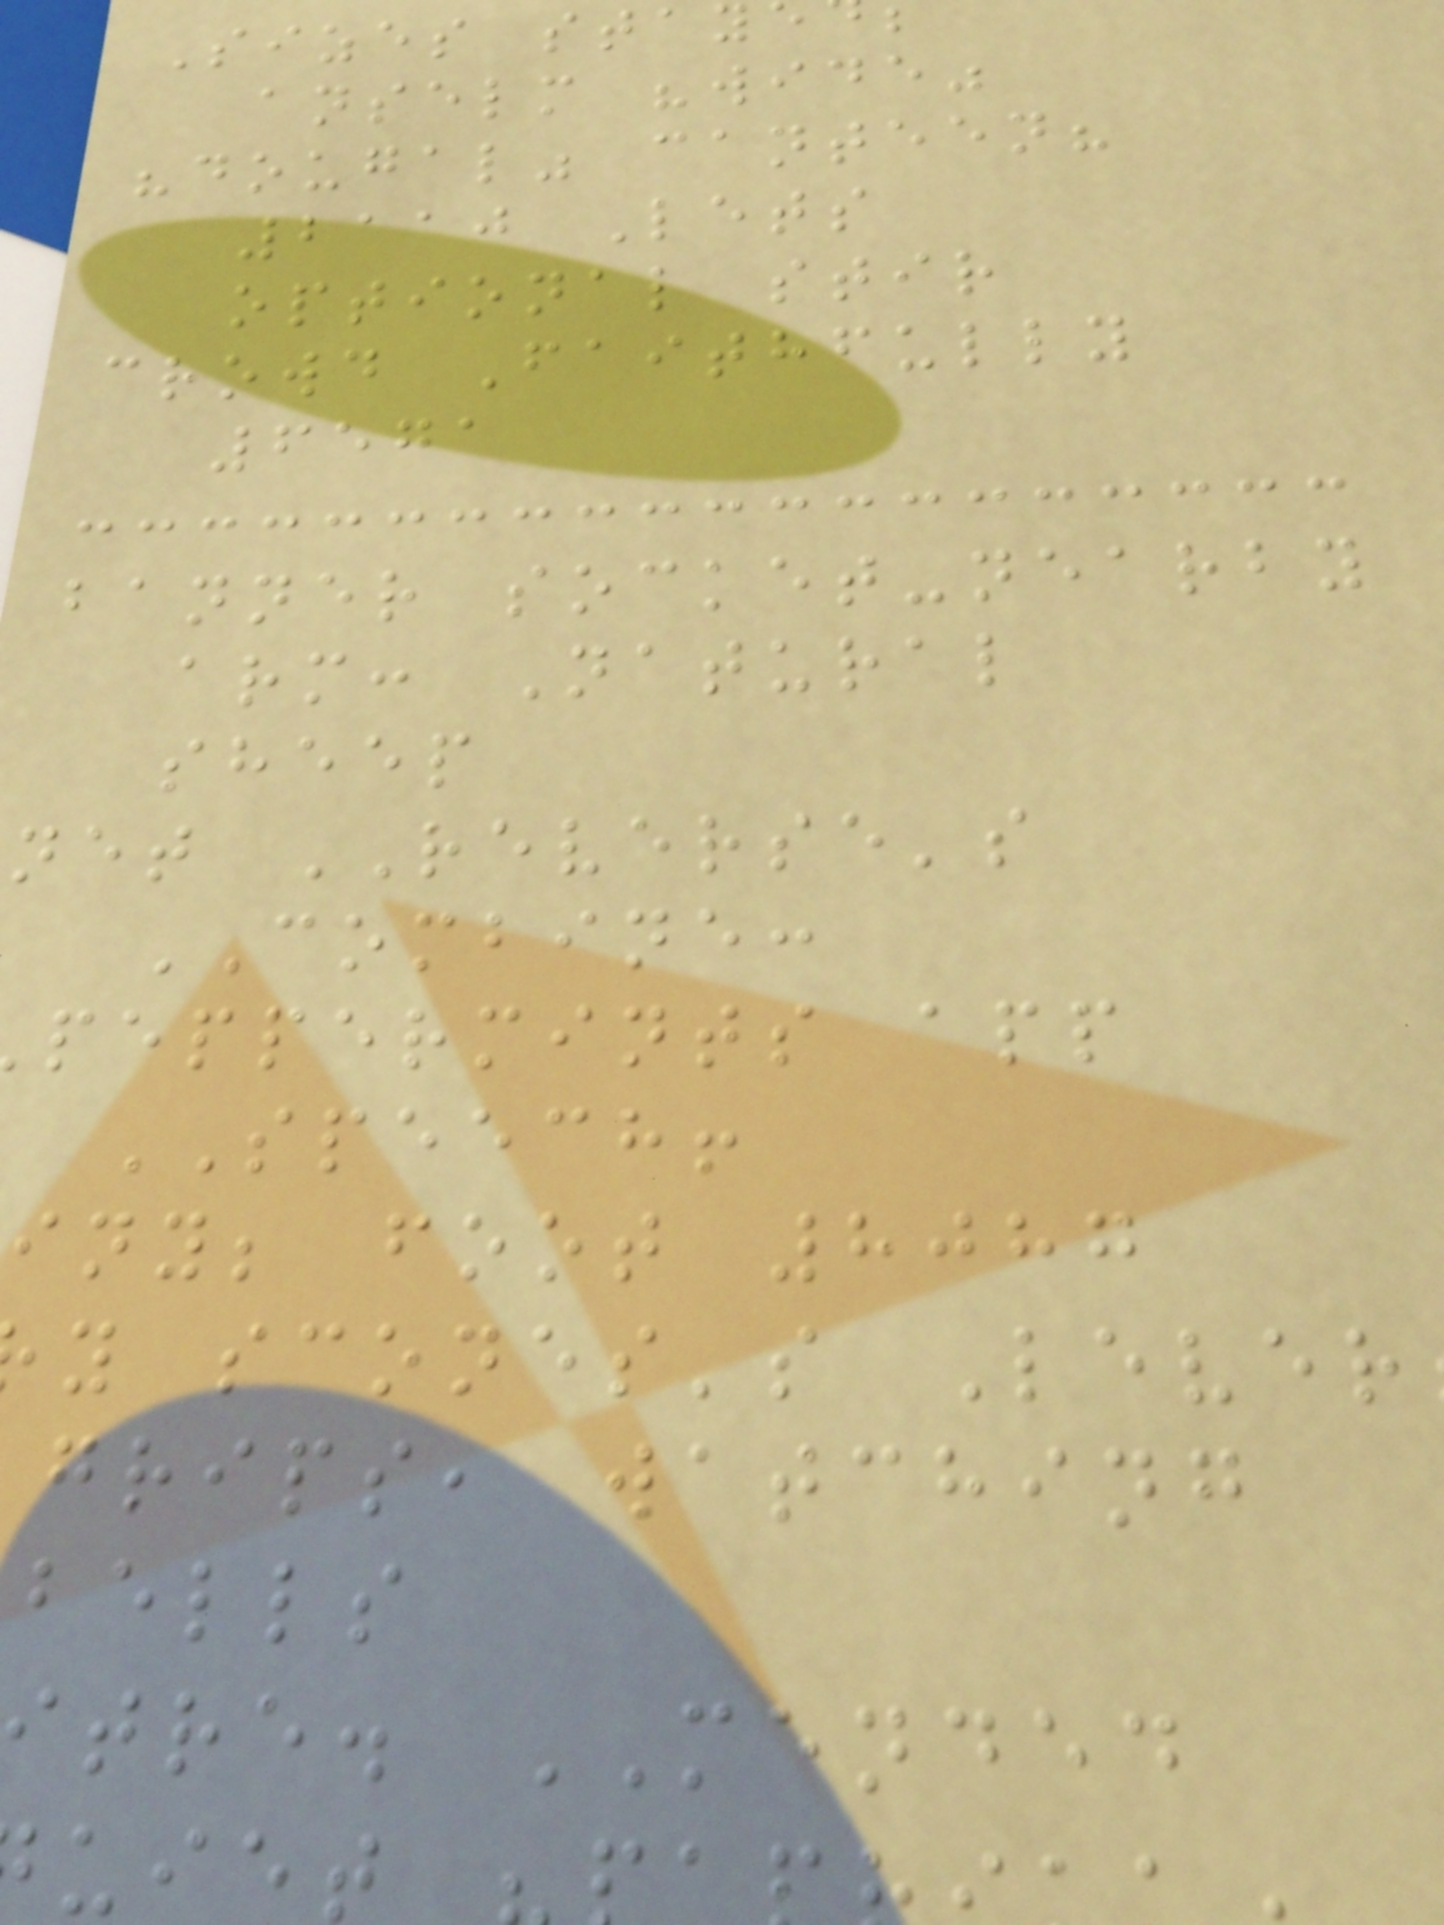Sizes sta
anselm "wide"
"dougal" canteen?
2110 Lets
optional stir
crowd Faithfully
6571
banner socket-nearby
arm: Natural
sheep
net REVERSE's
COMBINE:
peppermints app
SPEECH!
iny; foot 8087
y scones's Lever
grips, watching
bells
tre. MENDED
uiet
